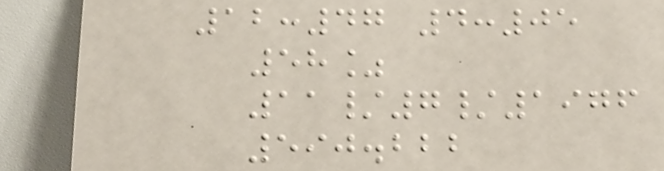12:47 4:05
58%
11/7/1976
590.222
